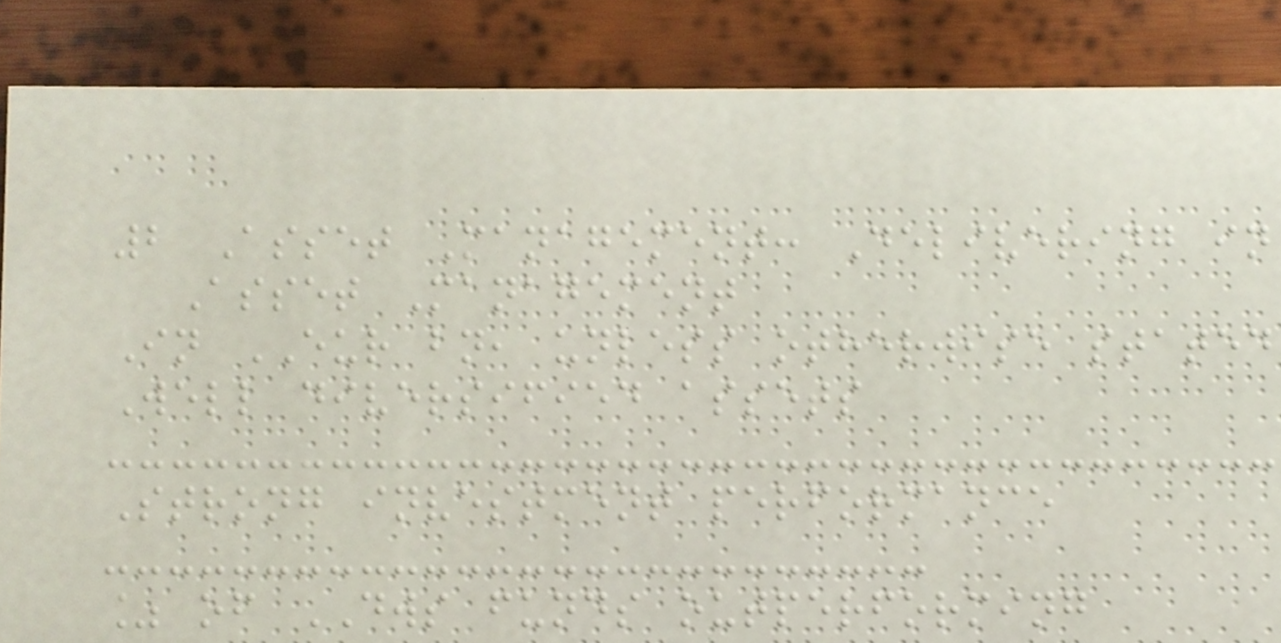2 Asset Management: Delivering in
Asset Management
In EUR bn, unless otherwise stated
Well diversified assets
Strong investment performance
% of DWS funds outperforming
